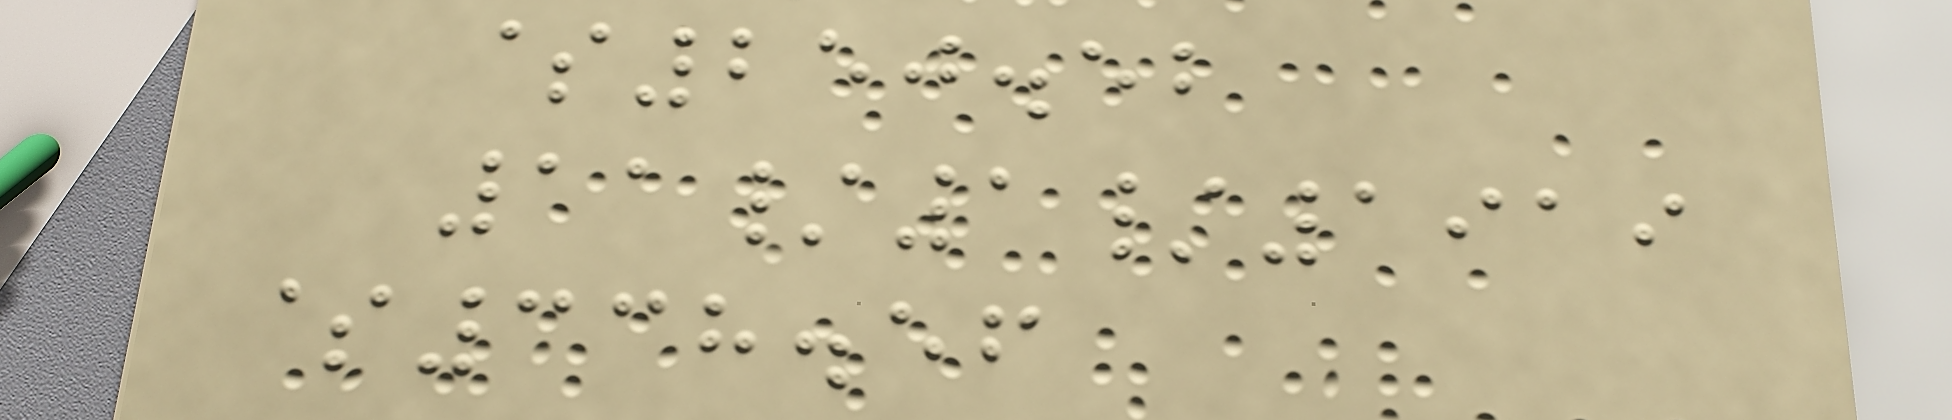$250.52
11/1/1919
$338.56
